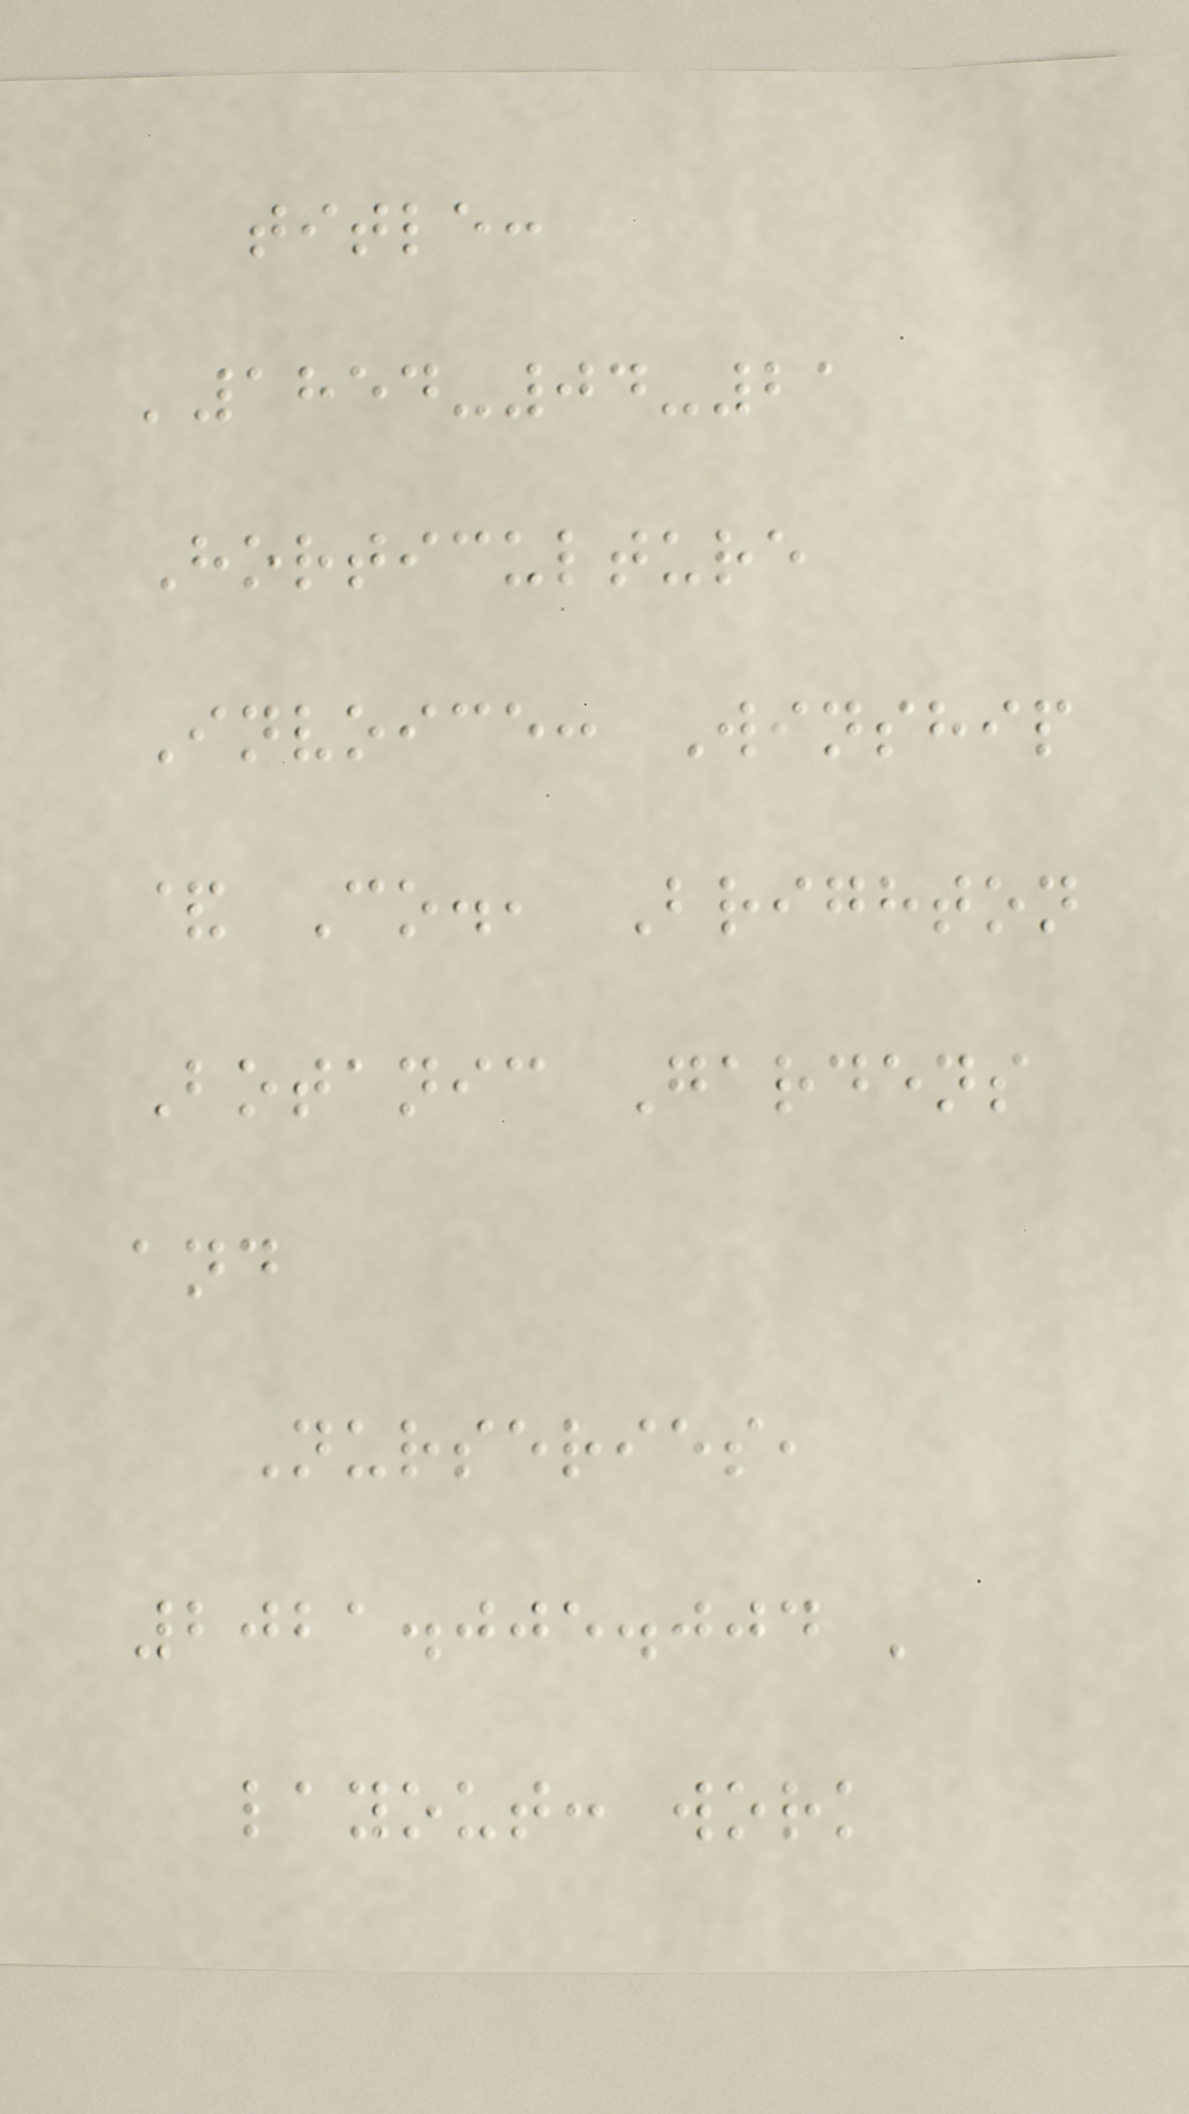title:
'1854-04-21
Horticulture
Invoice: Winship
& Co., Brighton
Botanic Gardens
and
Nurseries,
2021.005.004 '
layout: work
